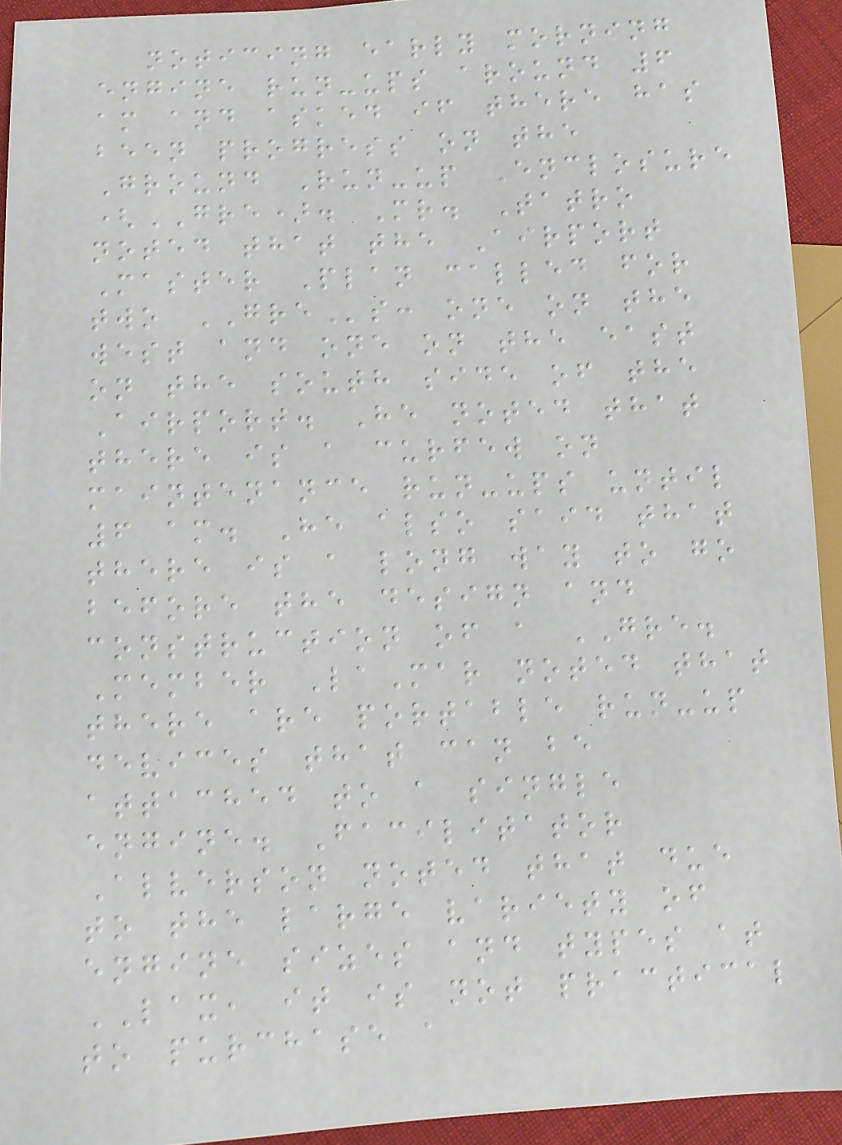noticing early morning
engine run-ups around 6
am and asked if there has
been progress on the
Ground Run-up Enclosure
(GRE). Mr. Tatro
noted that the Airport
Master Plan called for
two GREs: one on the
west and one on the east
on the south side of the
Airport. He noted that
there is a curfew on
maintenance run-ups until
6 am. He also said that
there is a long way to go
before the design and
construction of a GRE.
Member LaMar noted that
there are portable run-up
devices that can be
attached to a single
engine. Facilitator
Alverson noted that due
to the large variety of
engine sizes and types at
LAX, it is not practical
to purchase a
